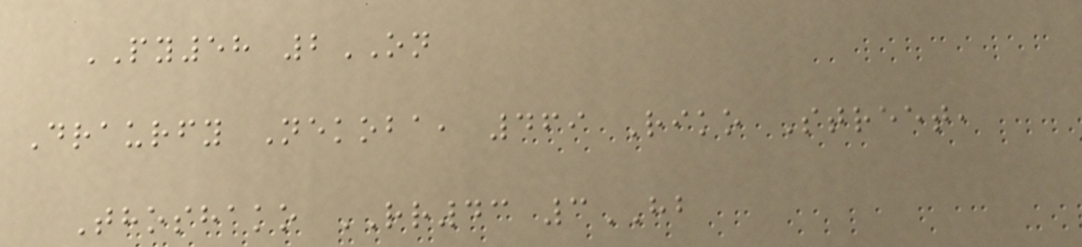PY58 2ON
Draurfy Nekoba, 469 Riko Street,
Thoshako RR43 3HB
